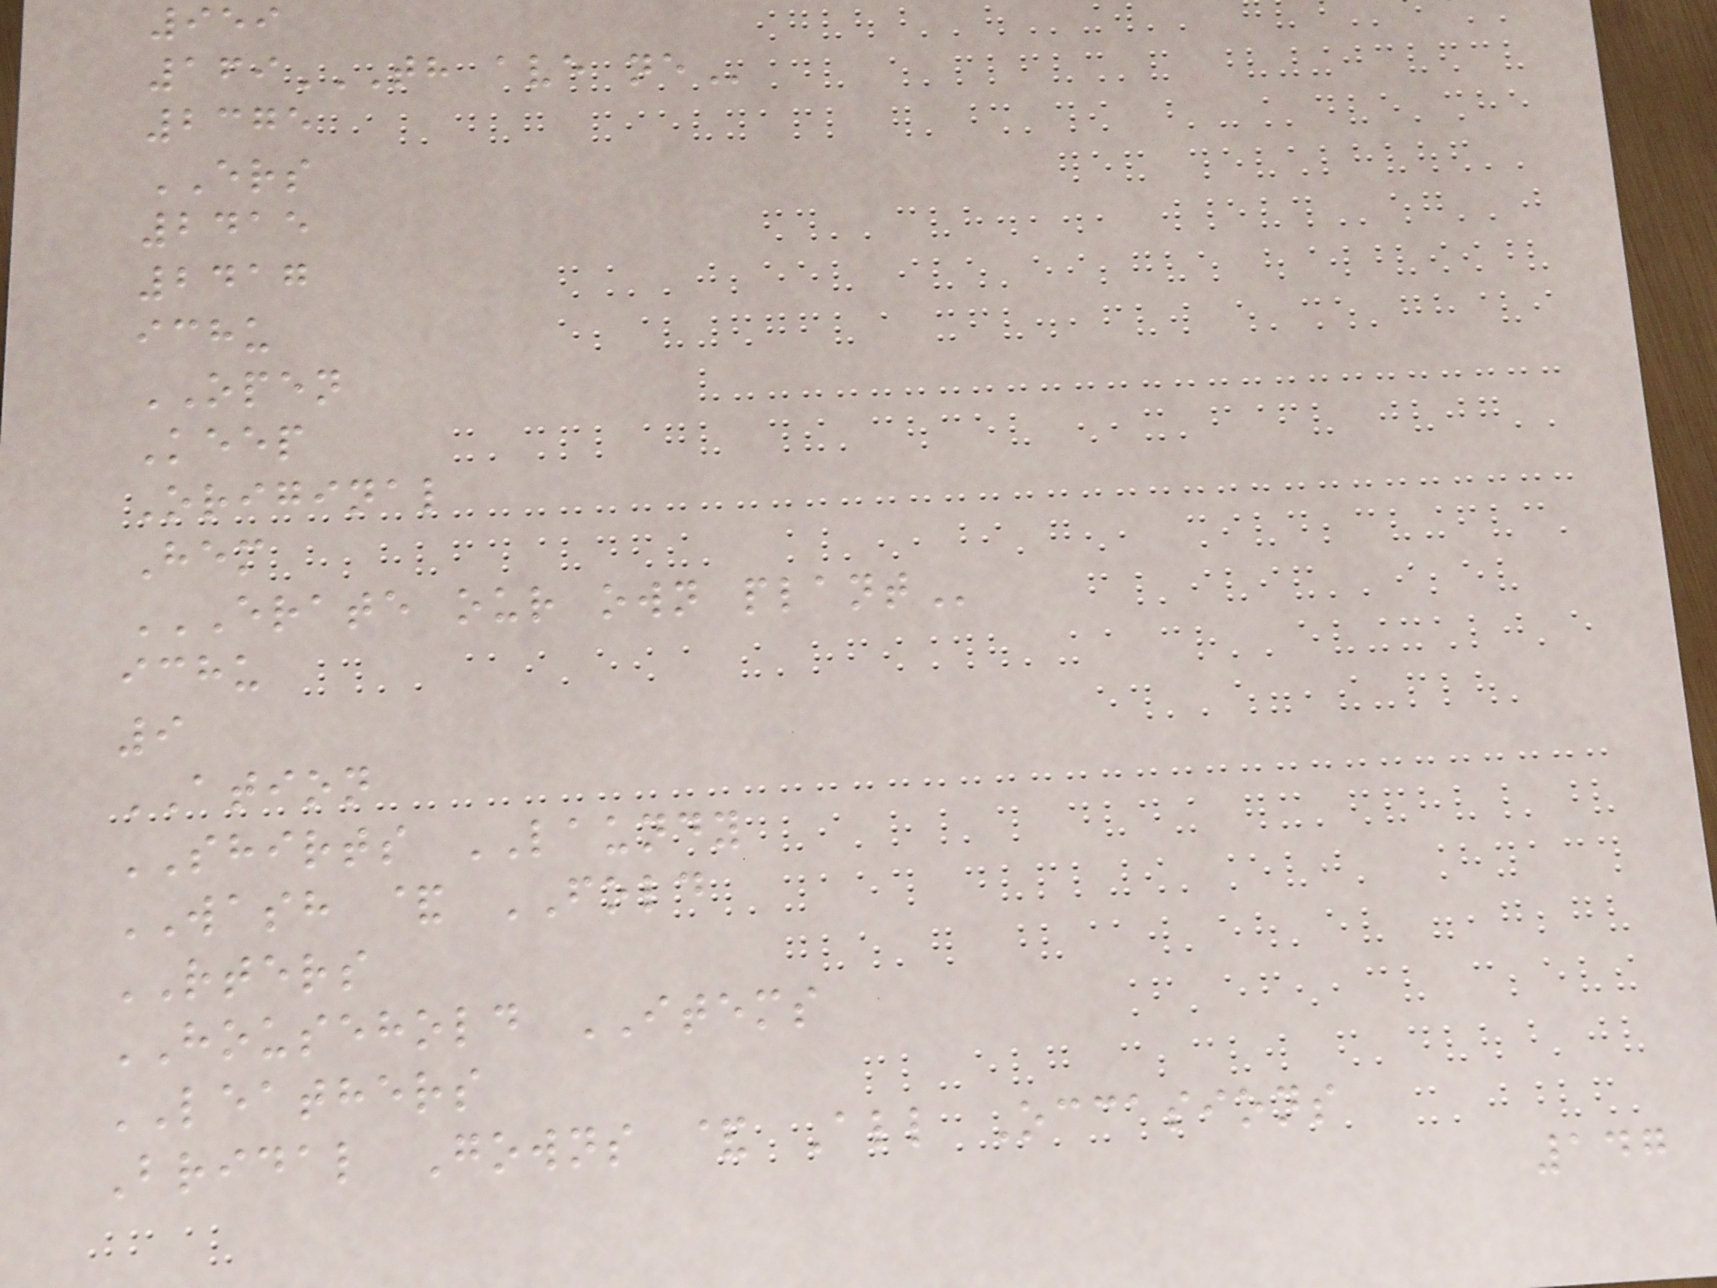959
169TH AVE NE
2375
ERS
2415
2417
ichu
OPEN
Keep
Original
Hem
ERATE OUR OWN PLANT
ichu
9
ATION
SHIRTS LAUNDY
WASH & FOLD
RTERS
HOUSEHOLD ITEMS
LEATHERS
Bridal Gowns & All Occasions
147
